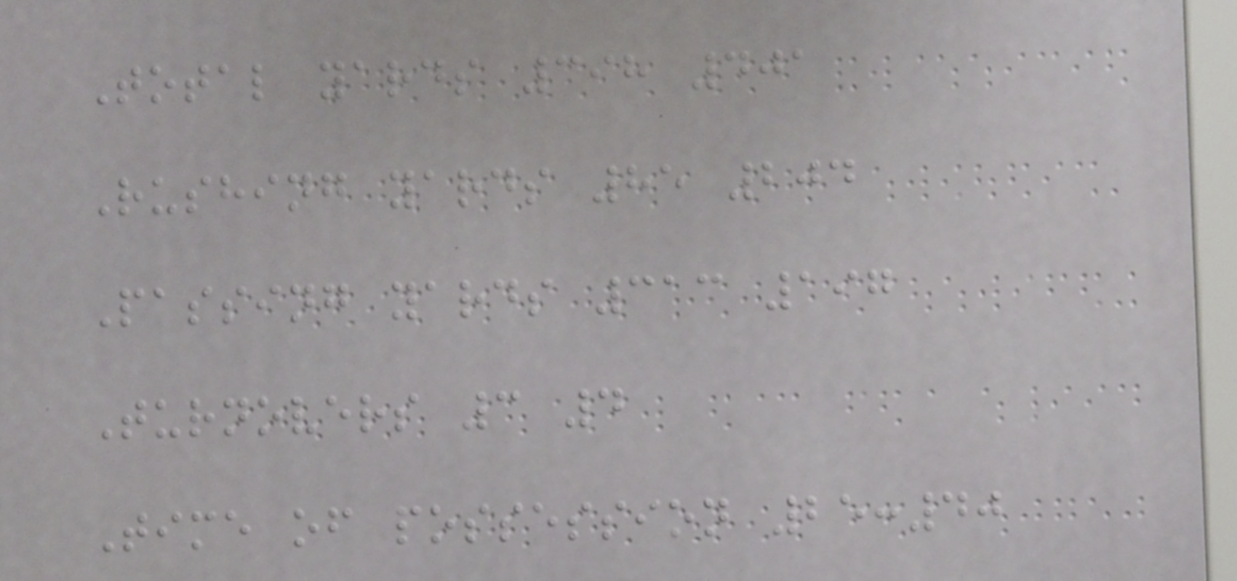Total yards 398 401
Rushing yards 85 204
Passing yards 313 197
Turnovers 3 4
Time of possession 25:40
